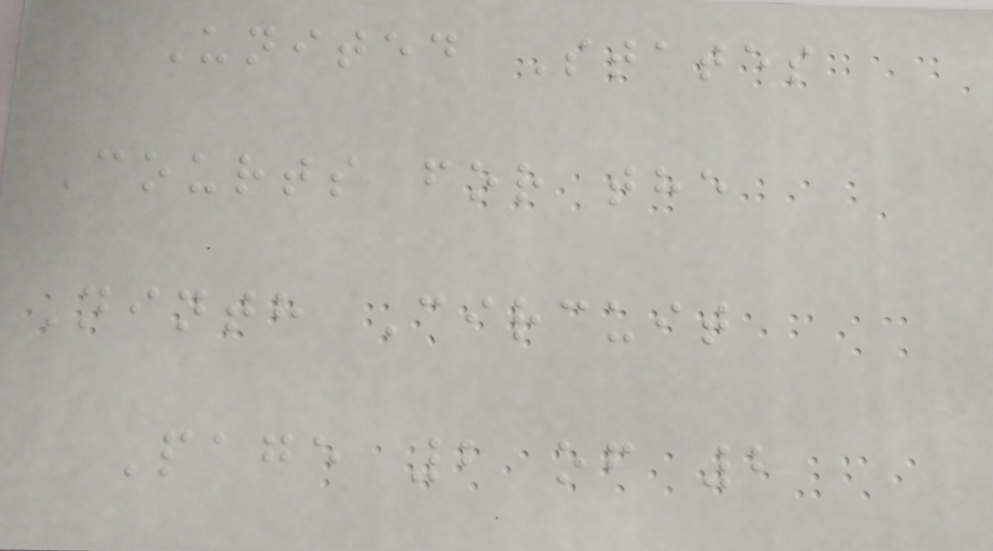United States
Courts for the
Ninth Circuit
Page 2 of 2
